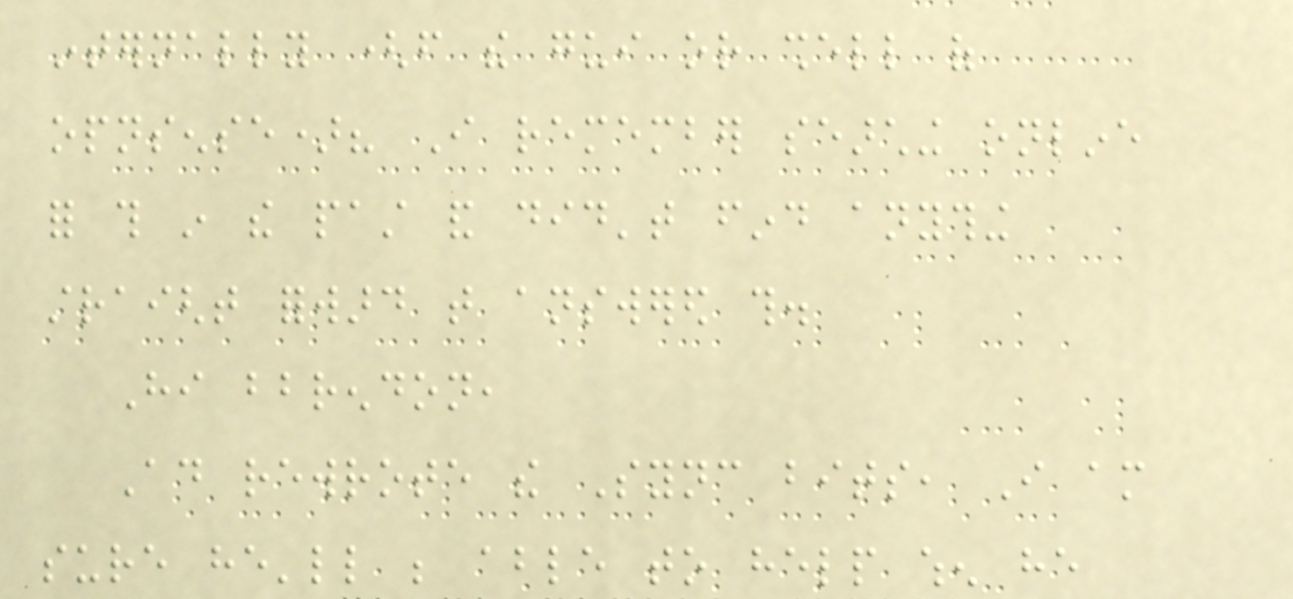internally (from the gui or shell of
opnsense)? I remember searching online
for this in the past and did't find anything
straight forward that answered this.
Hi bbrendon,
Ad rewrote the Sync bits, I am
sure he'll be able to help when he
